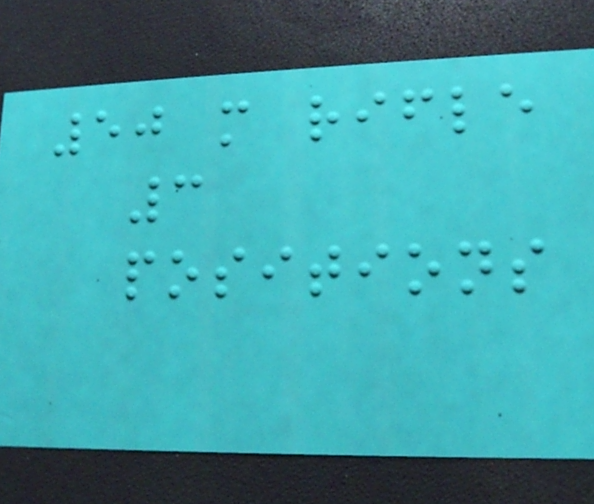50 m rifle
3
positions
